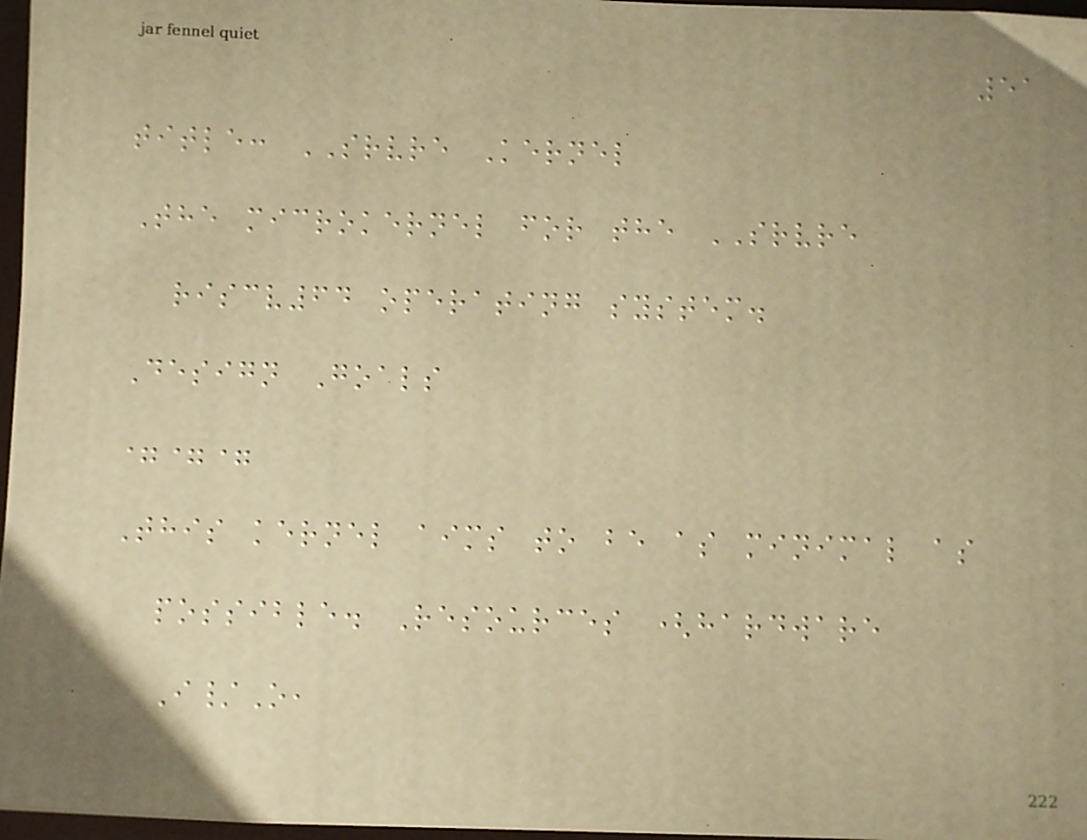51
title: SRVRE Kernel
The microkernel for the SRVRE
riscv64 operating system.
Design Goals
===
This kernel aims to be as minimal as
possible. Resources (hardware
I/O,
